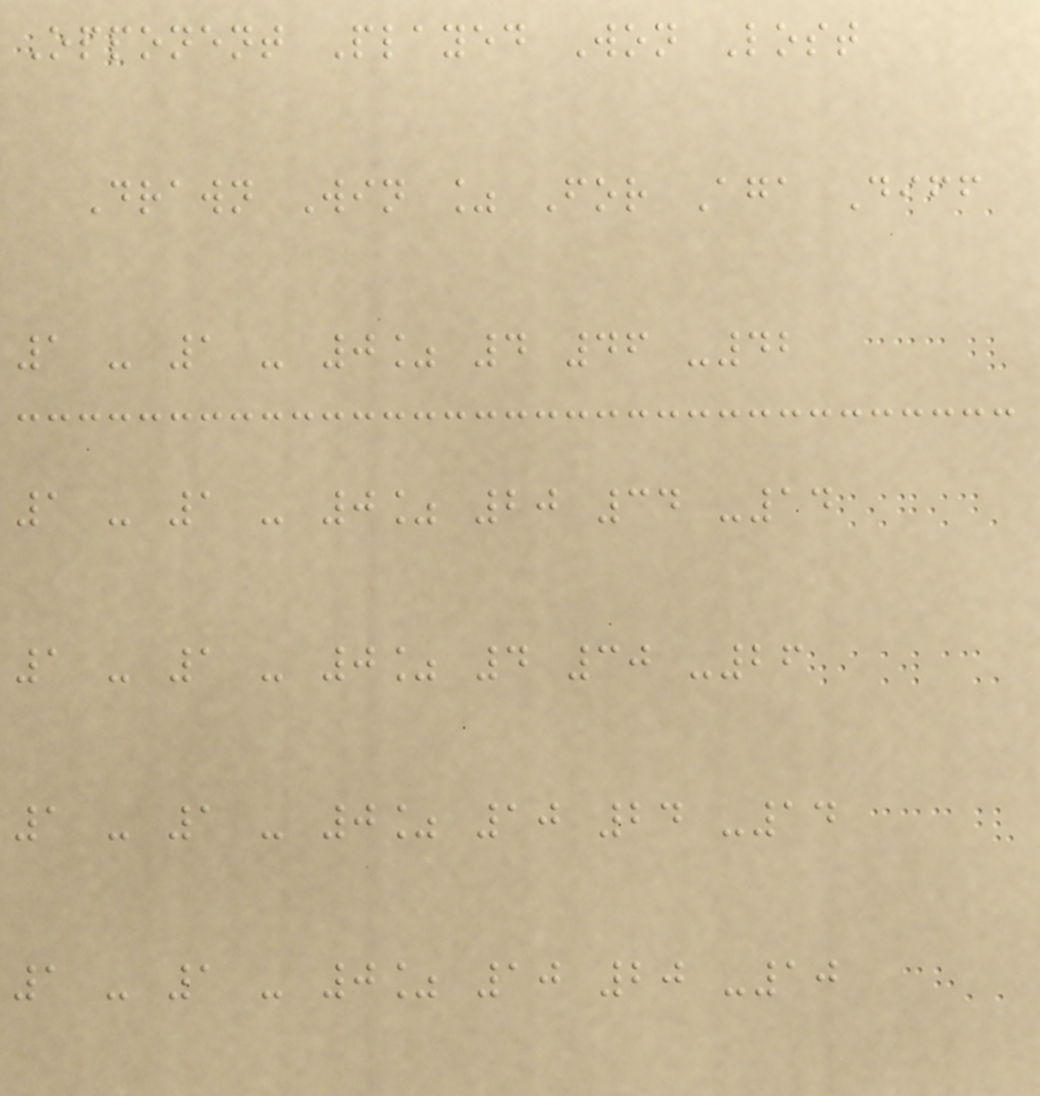Opponent Played Won Lost
Drawn Win % For Aga Diff
1 - 1 - 0% 4 46 -42
1 - 1 - 0% 20 34 -14
1 - 1 - 0% 4 30 -26
1 - 1 - 0% 10 24 -14
1 - 1 - 0% 10 20 -10
